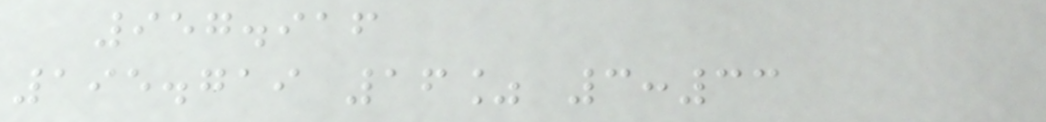957.916
195.719 16% 3:33
